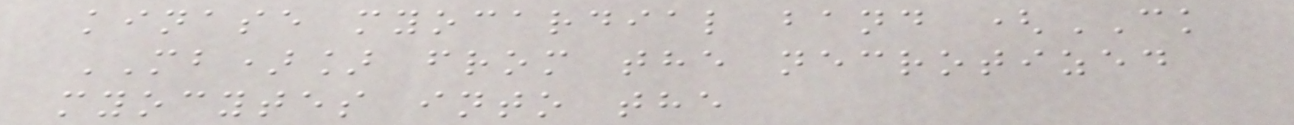kinase myocardial band (CK
MB)] from the necrotized
myocytes into the
